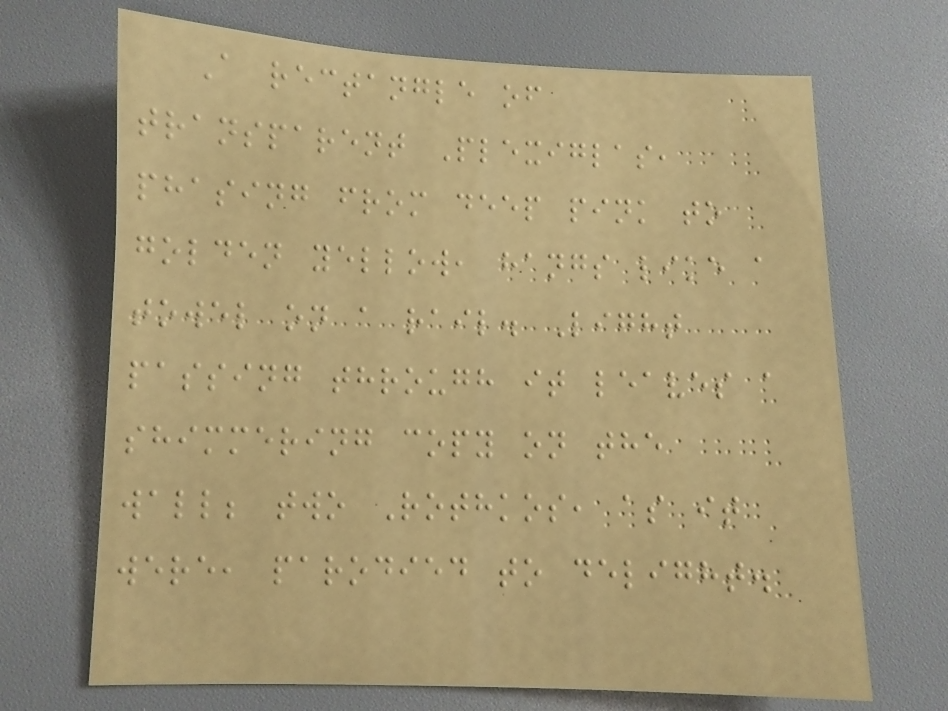A rectangle of
transparent Plexiglas,
phasing from deep pink to
golden yellow, hangs like a
towel on a rail. Light
passing through it leaves a
shimmering copy on the
wall; two Rothkos, as it
were, parodied to delight.
